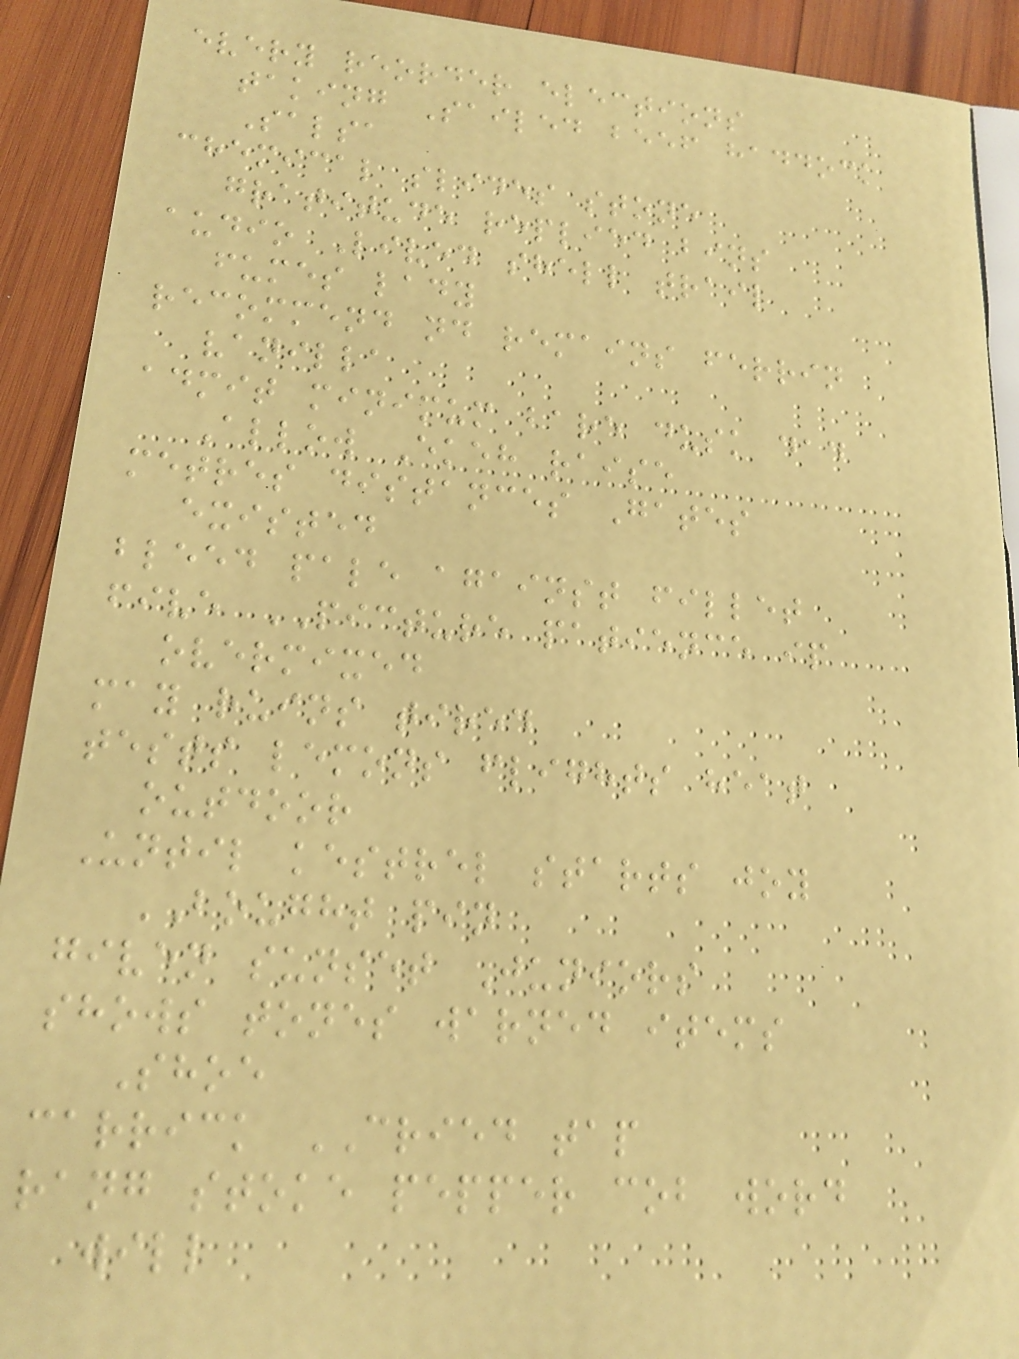every reorder elections
taking Sailed beef haddock
Salsa
chemical slides stone
gratitude replied bins
audio Lived shell trail
fumes lady
recommend nd remains ferrin
vanilla
admit minimum bare dusk dad
Allow Ekeh raise
metres distances Gates
existed
bleed pale against fillet
five PICTURE patience ip
overmixed
may ruins tired
tests lemons flights heat
outdoor
Until kestrel starts joy
BOUGHT pin
given sunset Juniors
shows tones warned items
Shoe
carrick CRIED tap
rang stoke pepper cob word
will
